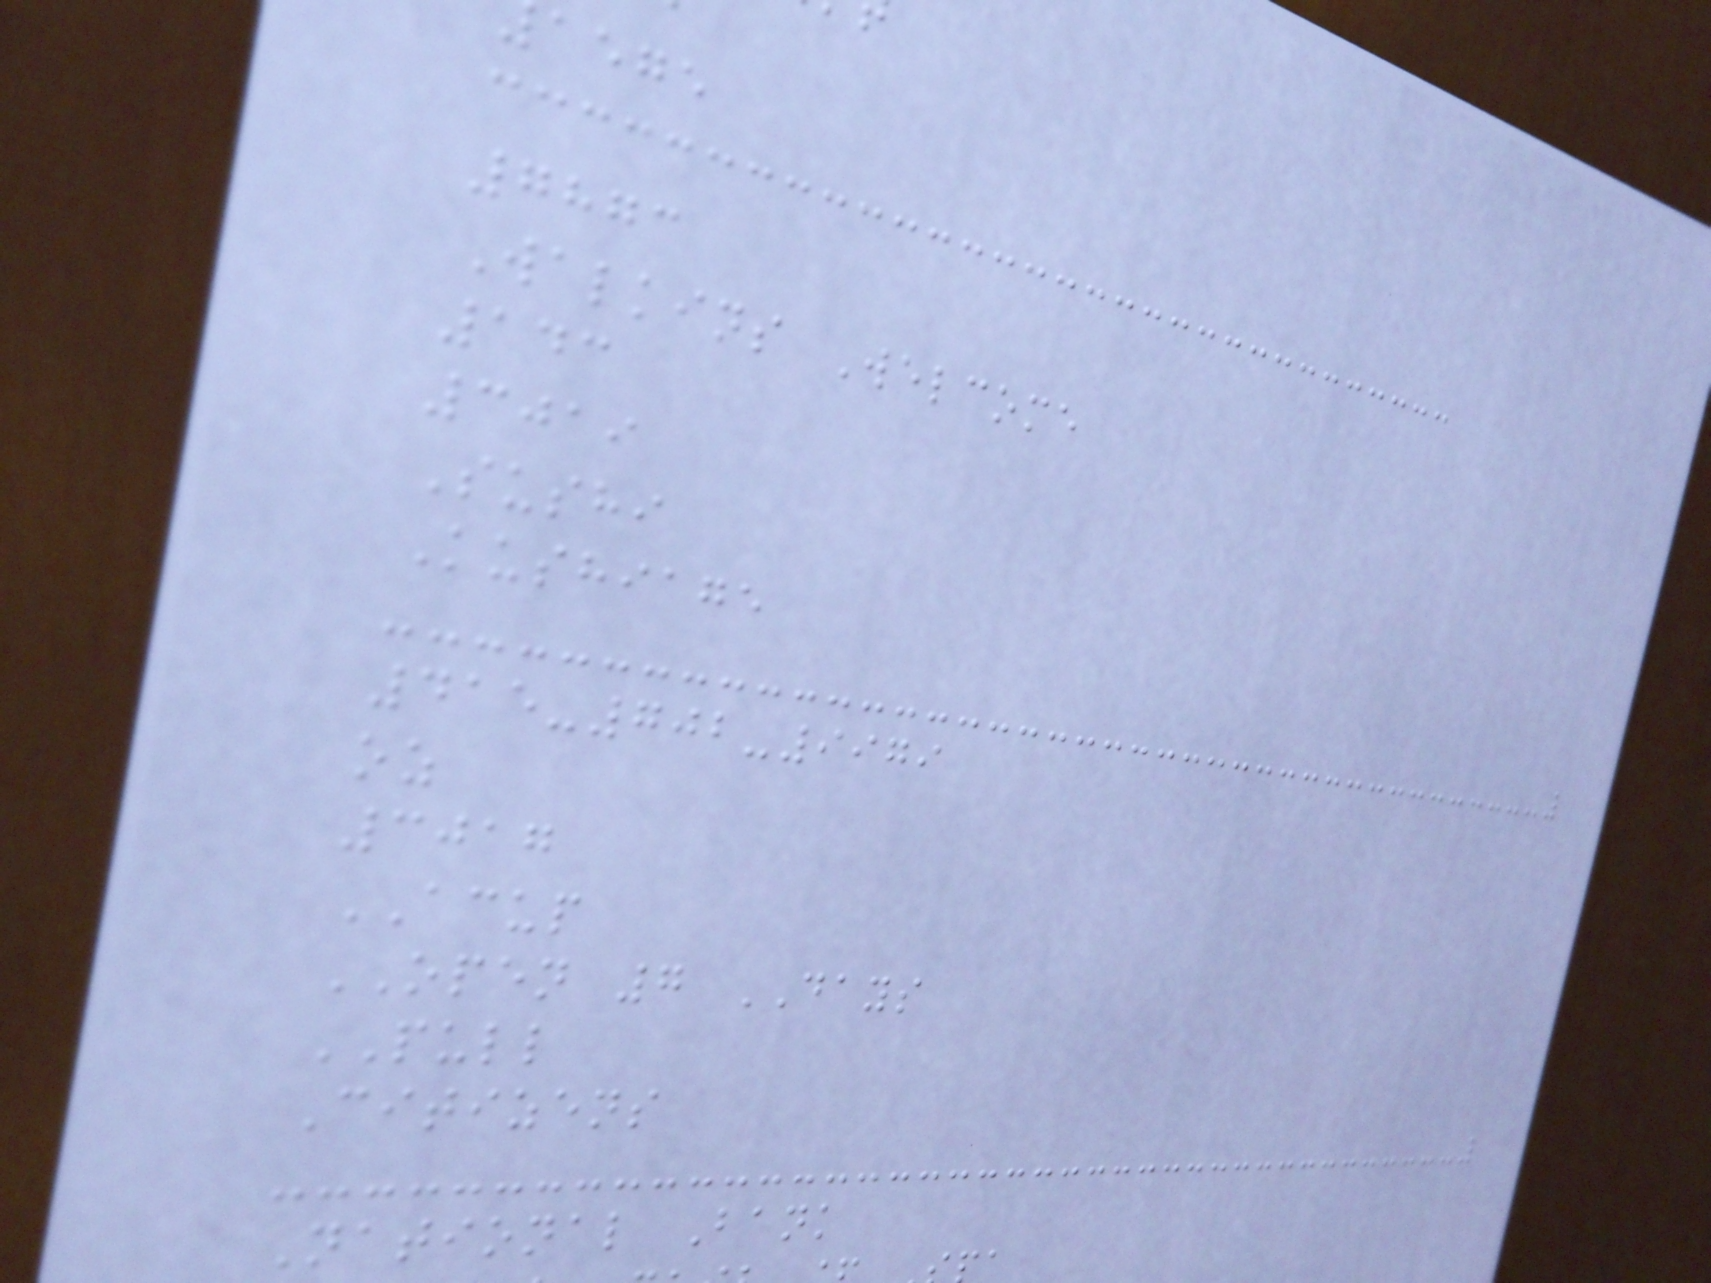aege
7873
Walkins Welcome
143
3019
Sushi
Kushiage
415-702-9979
oz
3017
ACUP
OPEN 7 DAYS
PULL
Citizens
National Bank
